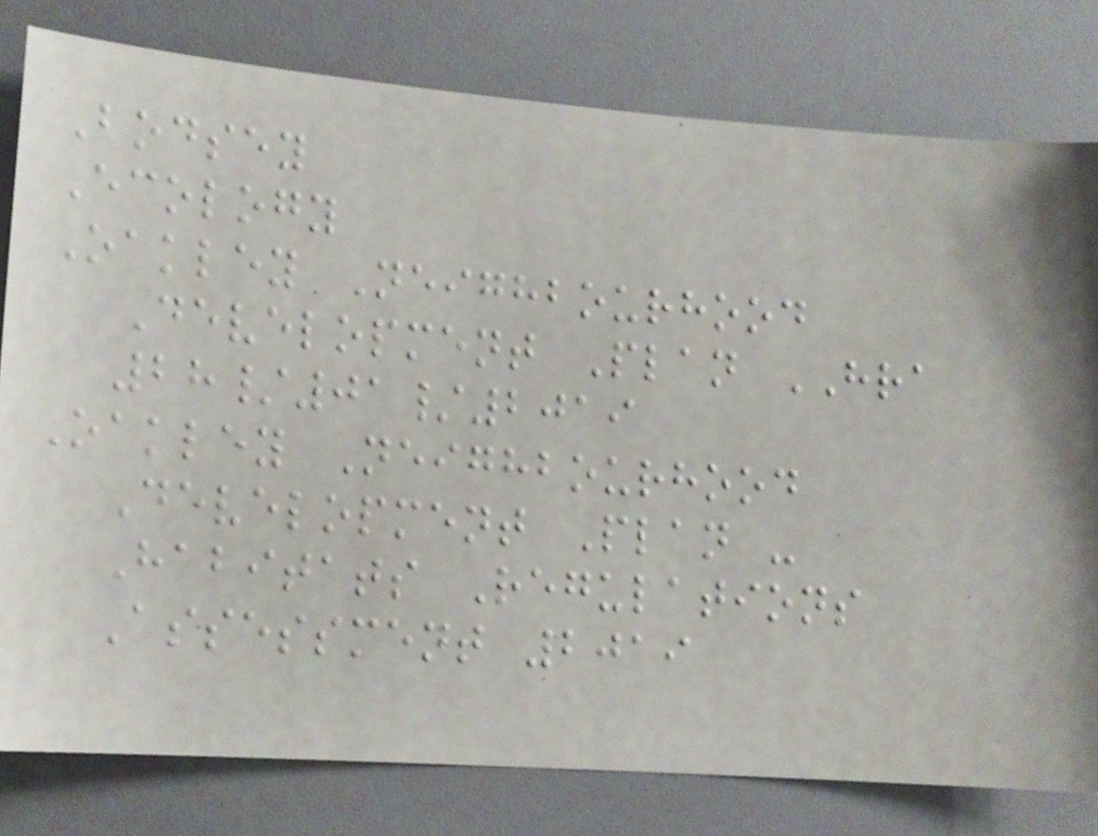Bodsey
Ecology
Oakley Neighbourhood
Development Plan HRA
28/01/2019
Oakley Neighbourhood
Development Plan -
Habitats Regulations
Assessment 2019
